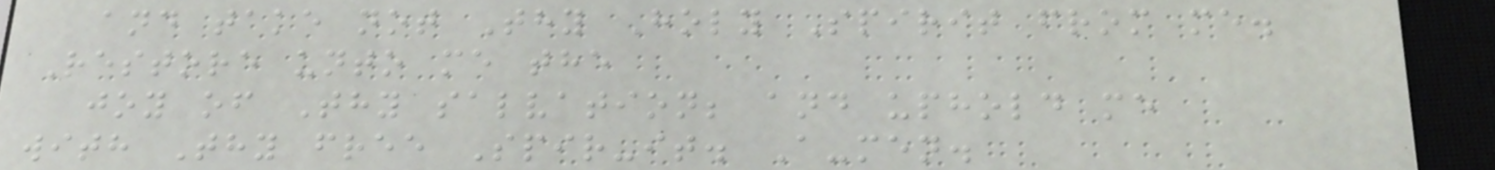and take not Thy Holy Spirit from me.
Restore unto me the
joy of Thy salvation; and uphold me
with Thy free Spir-it. A-men.
